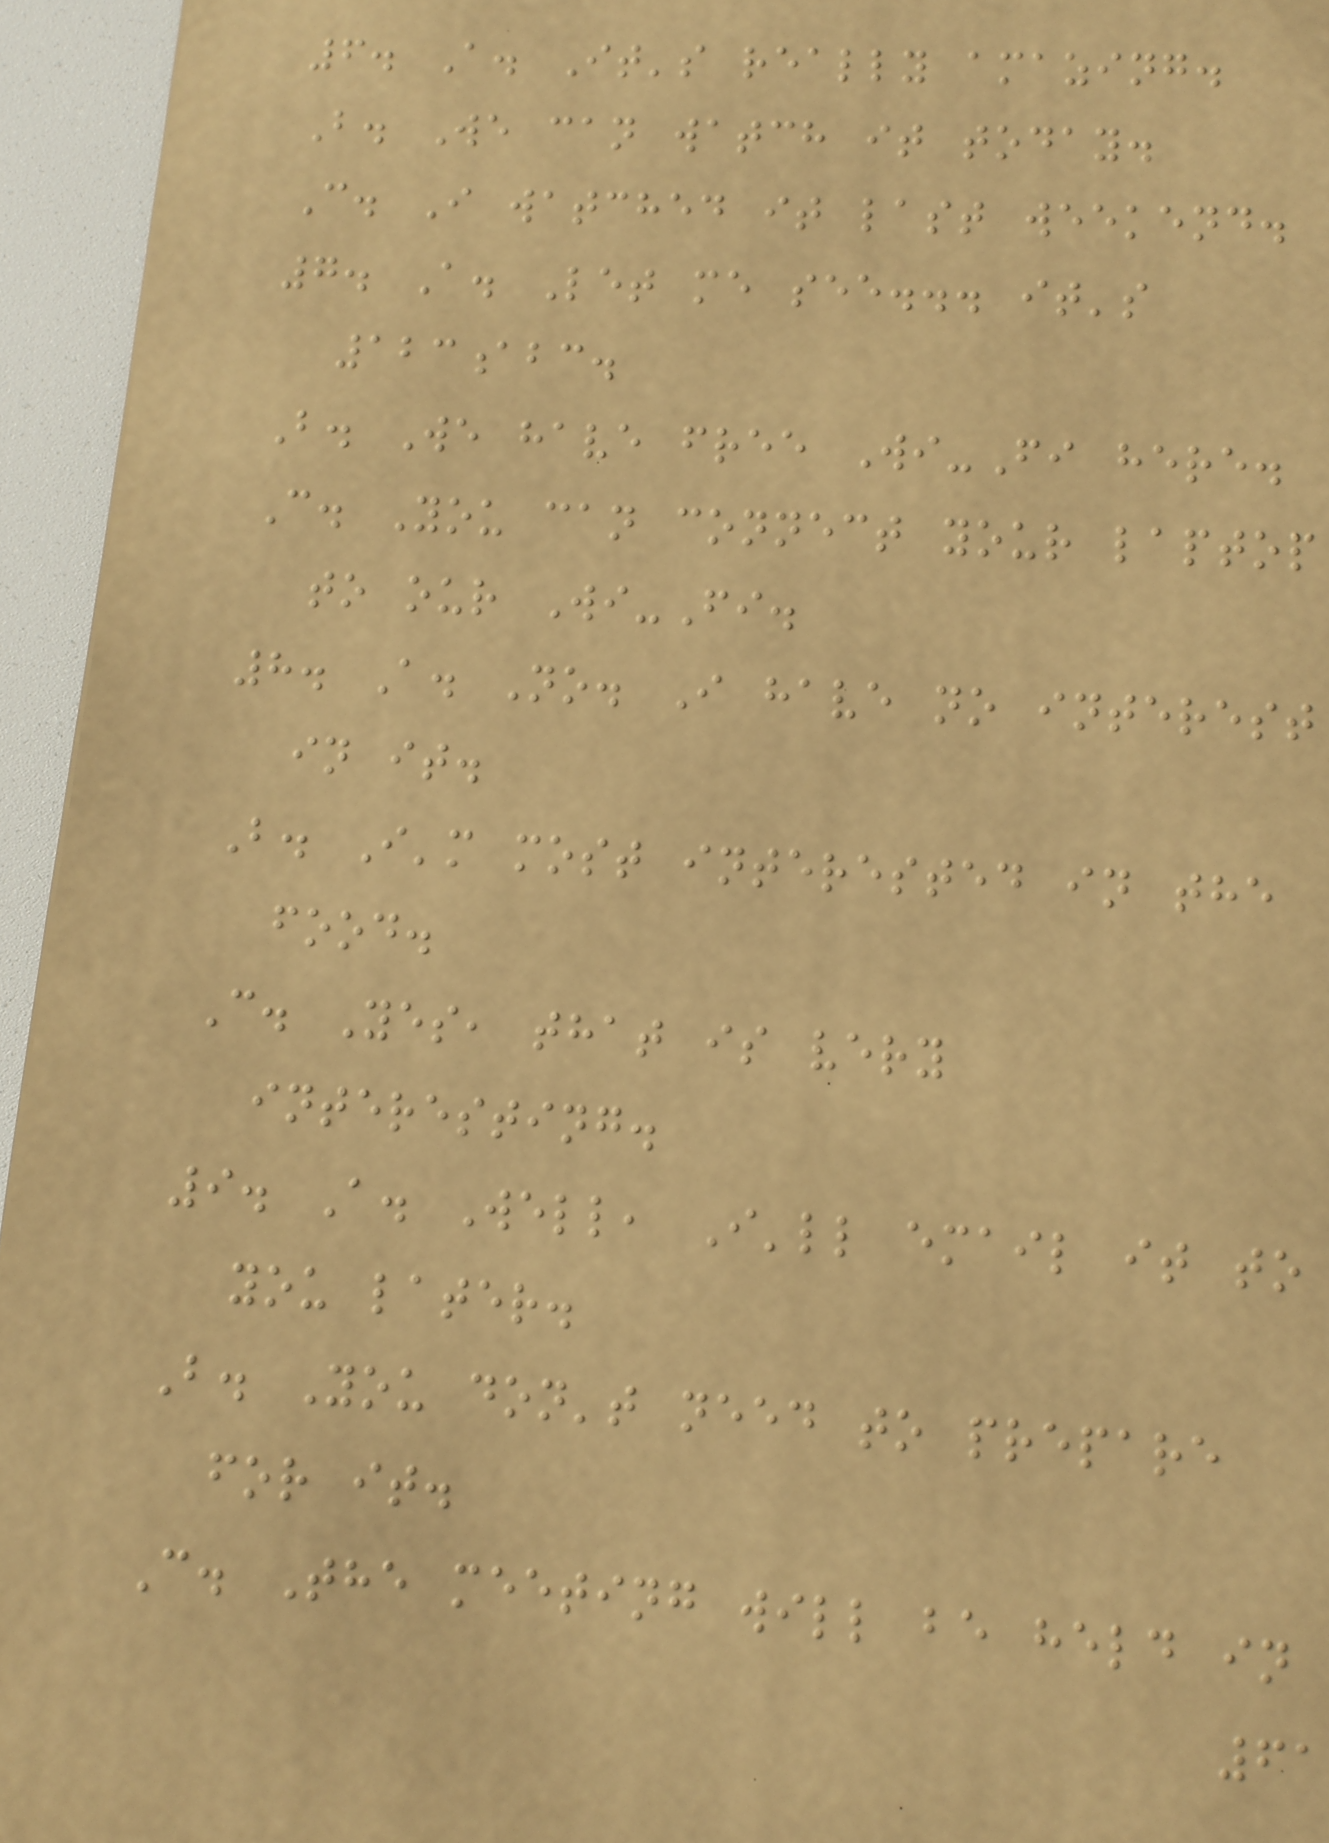6. A. It's really amazing.
B. We can watch it today.
C. I watched it last weekend.
7. A. Let me see... it's
123abc.
B. We have free Wi-Fi here.
C. You can connect your laptop
to our Wi-Fi.
8. A. No. I have no interest
in it.
B. I'm most interested in the
food.
C. Yes, that is very
interesting.
9. A. Well, I'll email it to
you later.
B. You don't need to prepare
for it.
C. The meeting will be held in
61
